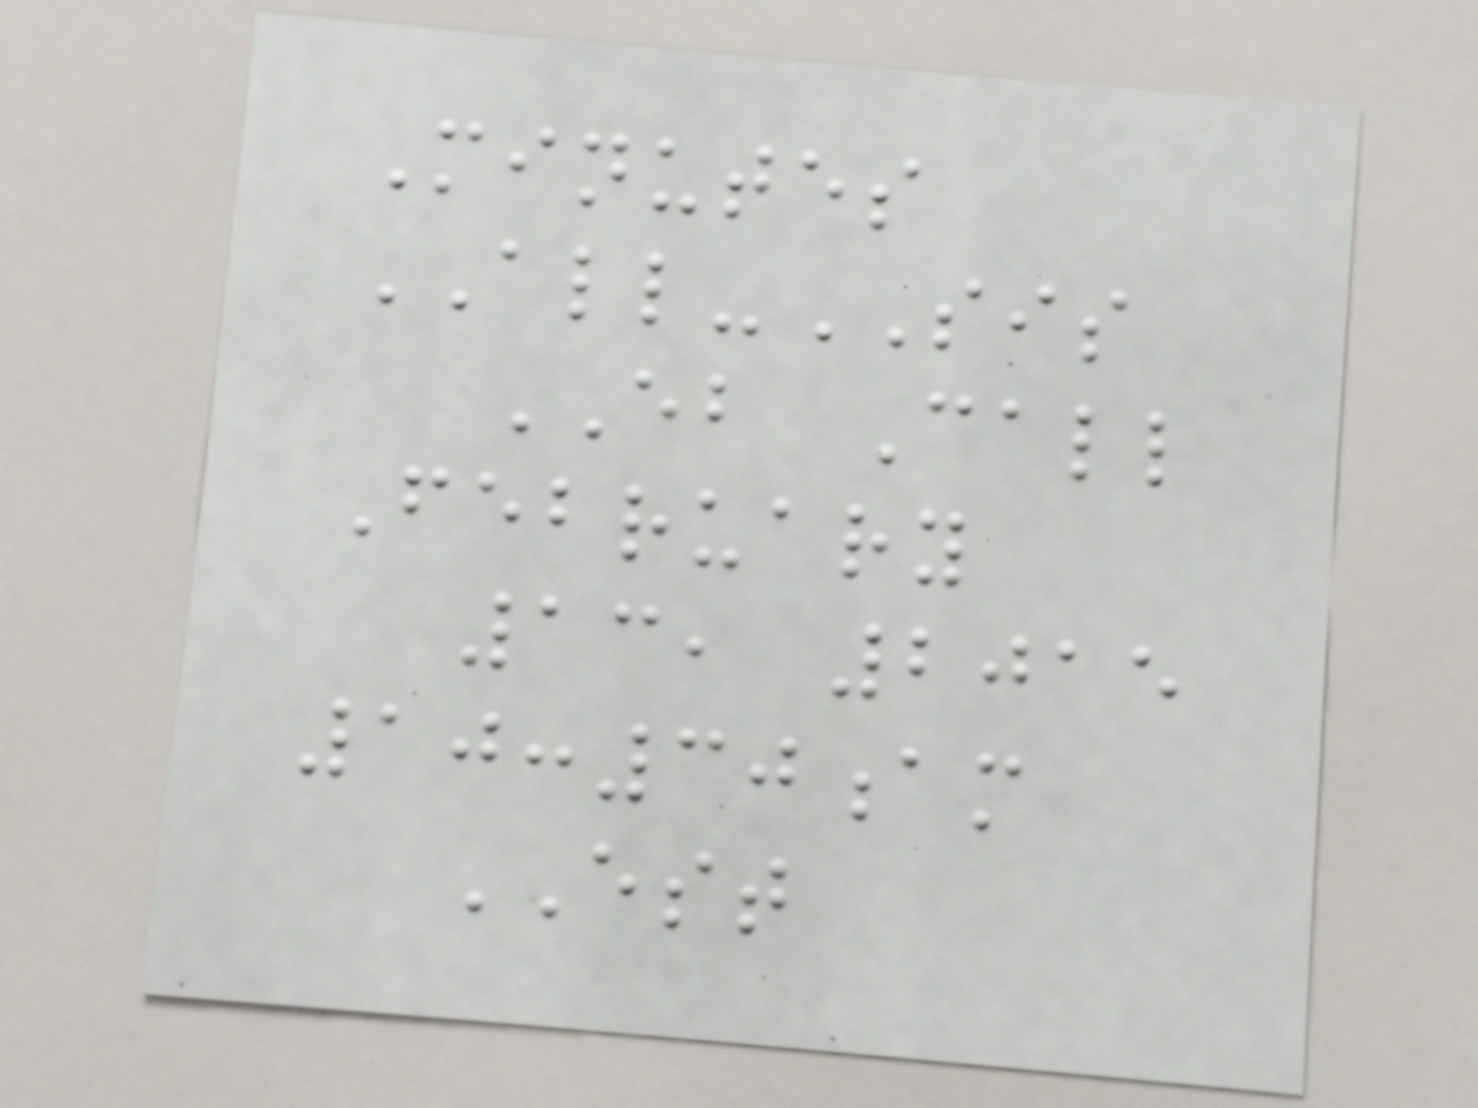Minutes
ALL-SIS
EB Call
February
13, 2015
10:30am
EST
